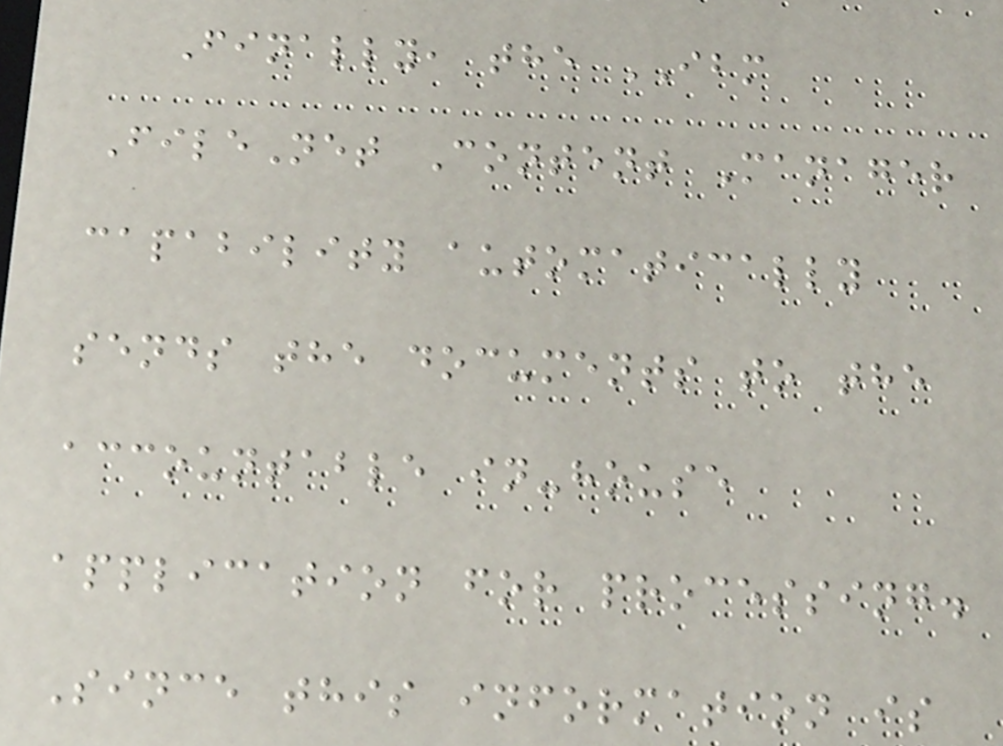Finally, the IBM
FileNet Content Manager
capability automatically
sends the documents to the
accountable in-house
application for processing.
Since this information is
